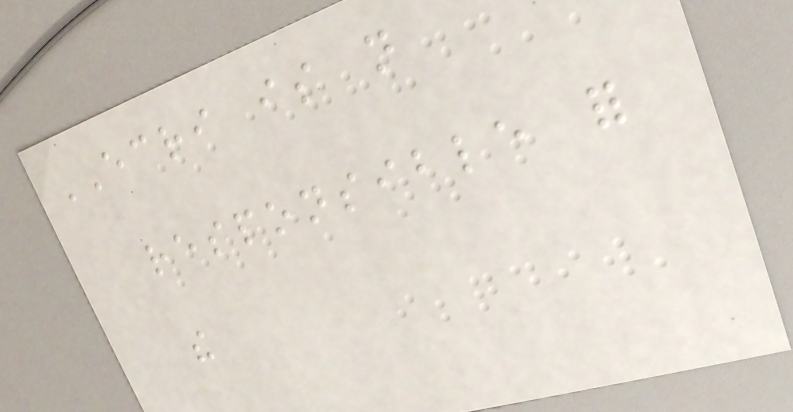ECRI is not
responsible for
the
